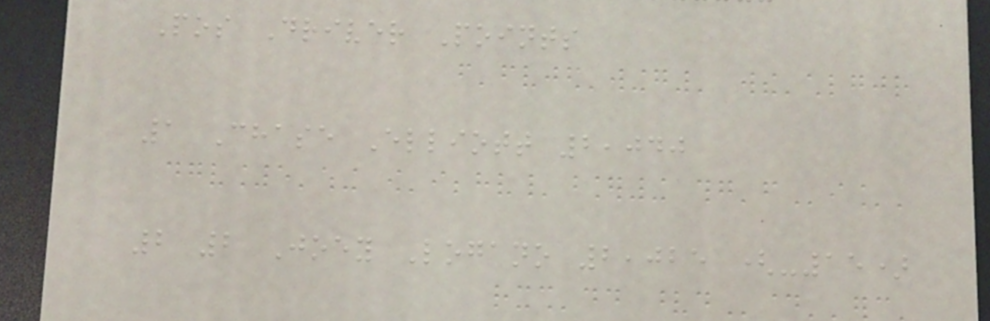Pos Driver Points
1 Chase Elliott 2,040
2 2 Joey Logano 2,025 (-15)
